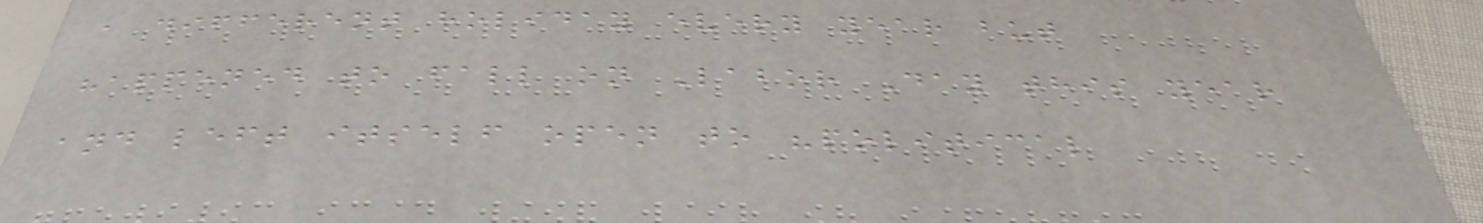a different holiday every year but
happened to fall on Labor Day this year
and left itself open to "political
